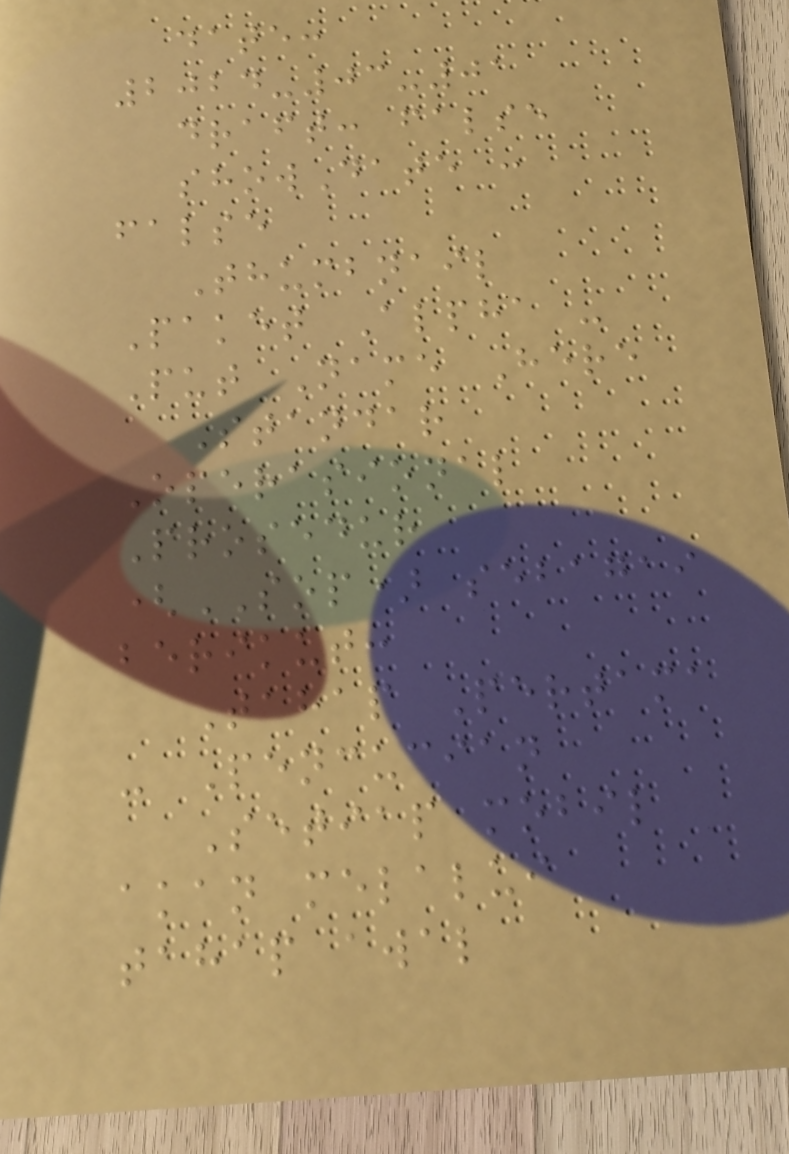date:
2024-03-01
draft: false
showDate :
false
Thumbnail
Paket Alpha -
Put Name Here
Standar
Operasional
Prosedur
(SOP) sebagai
berikut:
Tahap Pertama
- Pencucian
Setiap mobil
akan melalui
tahap awal
